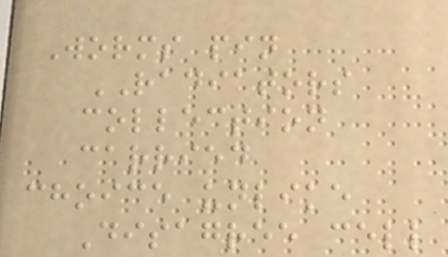Worms pin
RADIATORS
collection
carried
choice unlike
Disagree cell
